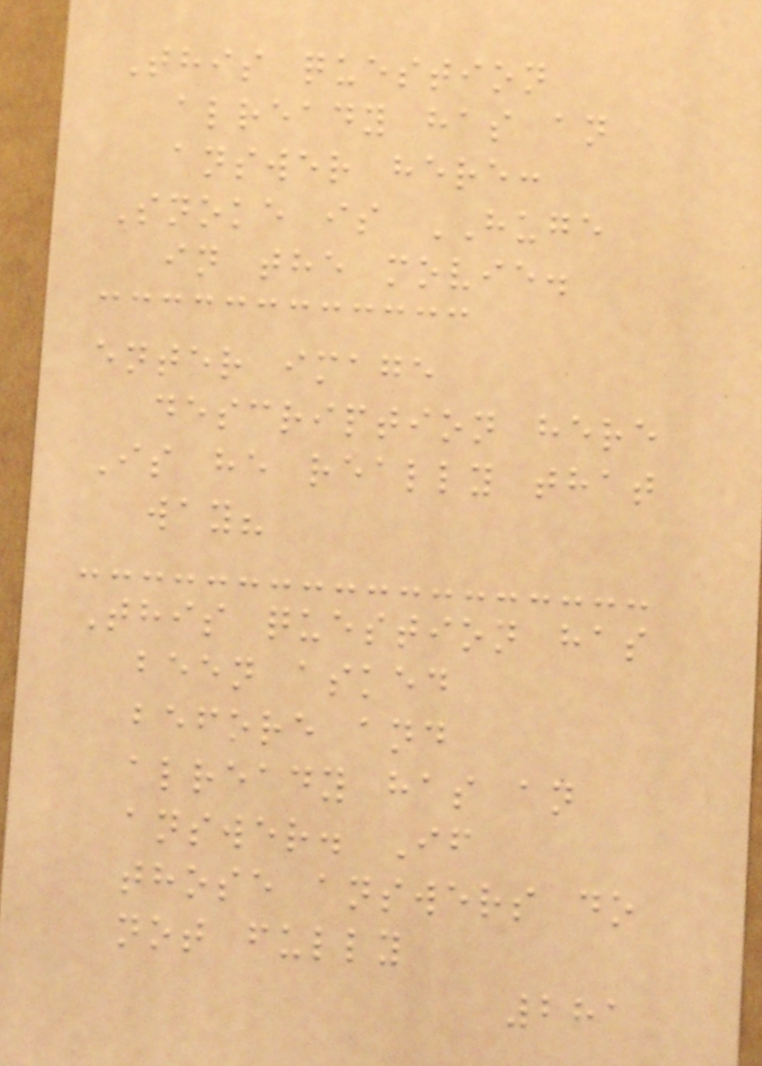This question
already has an
answer here:
Snoke is HUGE
in the movie.
enter image
description here
Is he really that
way?
This question has
been asked
before and
already has an
answer. If
those answers do
not fully
281
